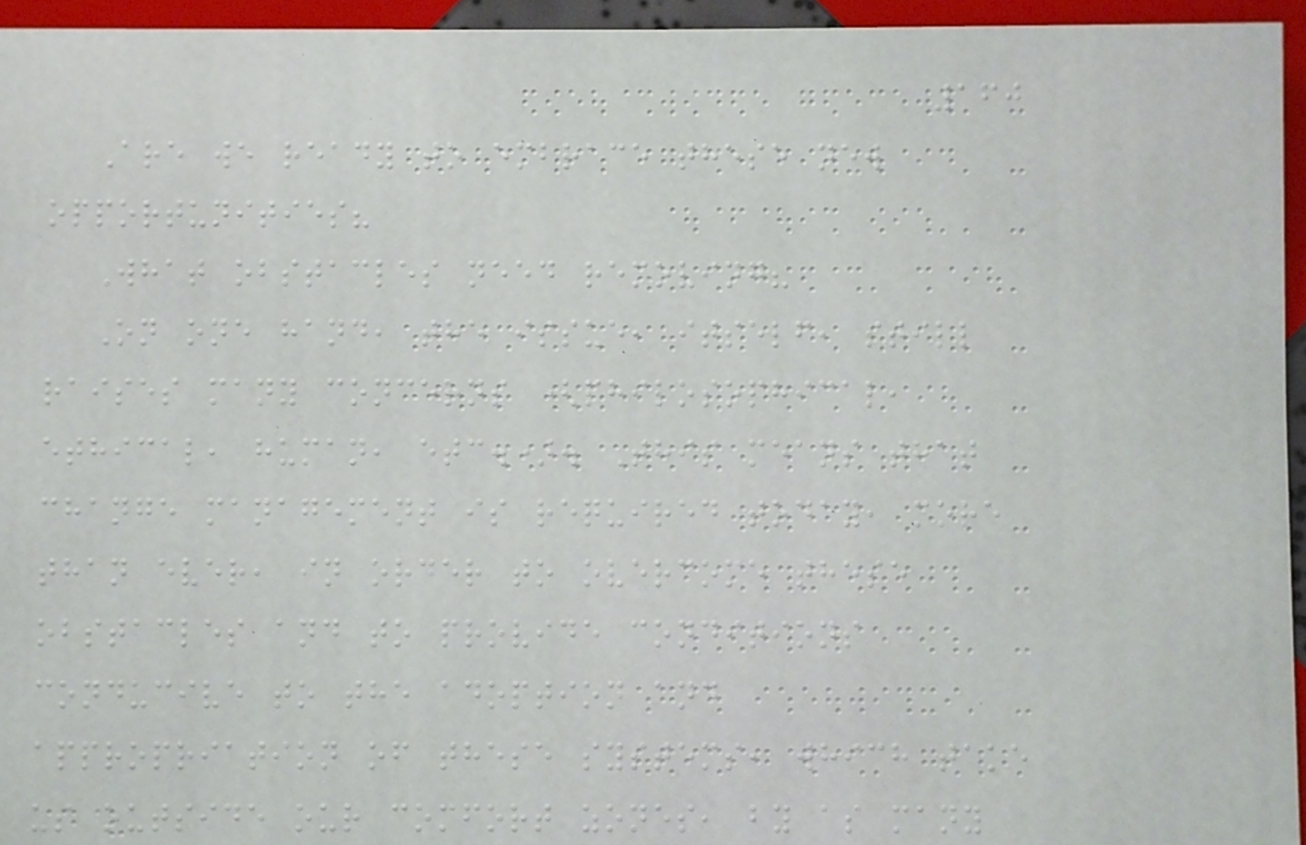160
Are we ready to embrace these new
opportunities?
What obstacles need removing?
On one hand, the issue, itself, still
raises many concerns (philosophical,
ethical, human, etc.). This means that
change management is required today, more
than ever, in order to overcome these
obstacles and to provide conditions
conducive to the adoption and
appropriation of these systems, which take
us outside our comfort zones, by as many
